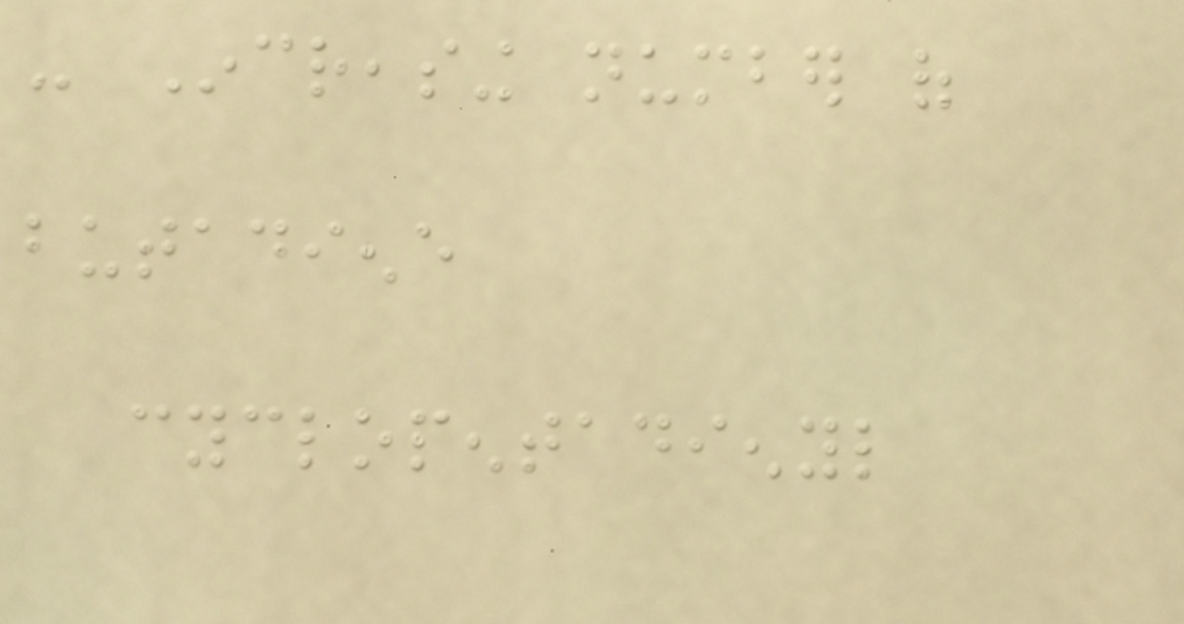- Increasing number of
butadiene
cyclopentadienyl
